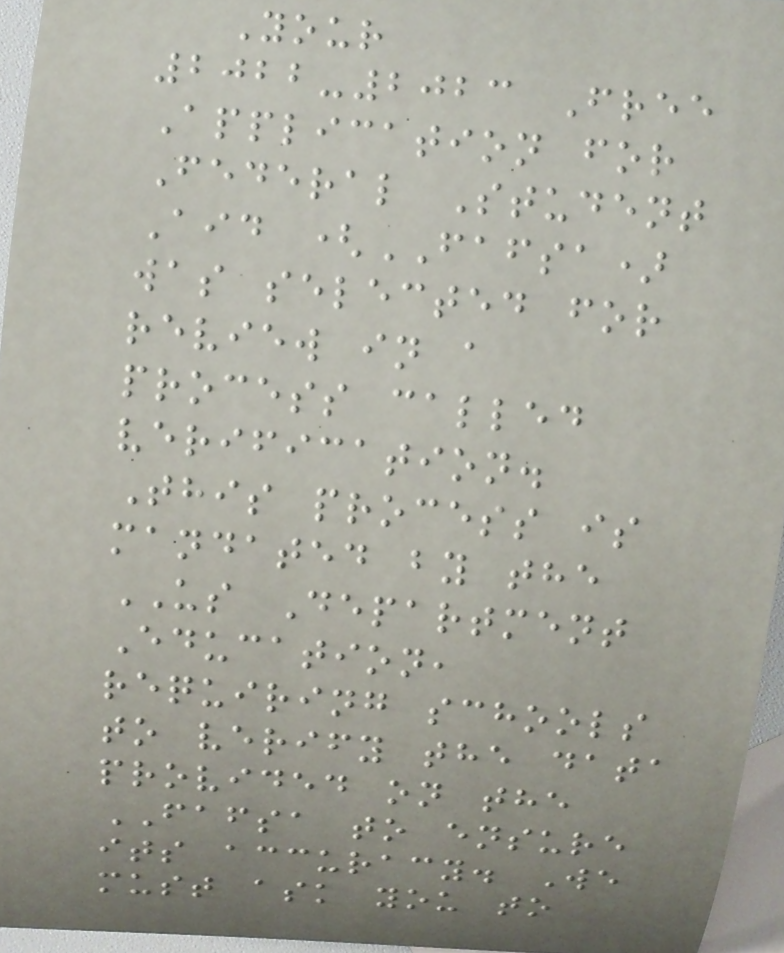Your
2022-2023 Free
Application for
Federal Student
Aid (FAFSA)
was selected for
review in a
process called
verification.
This process is
mandated by the
US Department
Education,
requiring schools
to verify the data
provided on the
FAFSA to ensure
its accuracy. We
must ask you to
